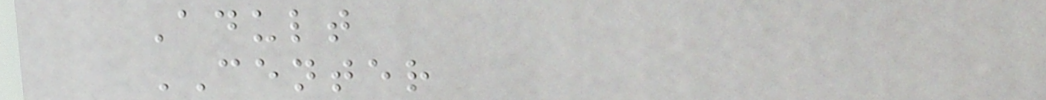Adult
CENTER
